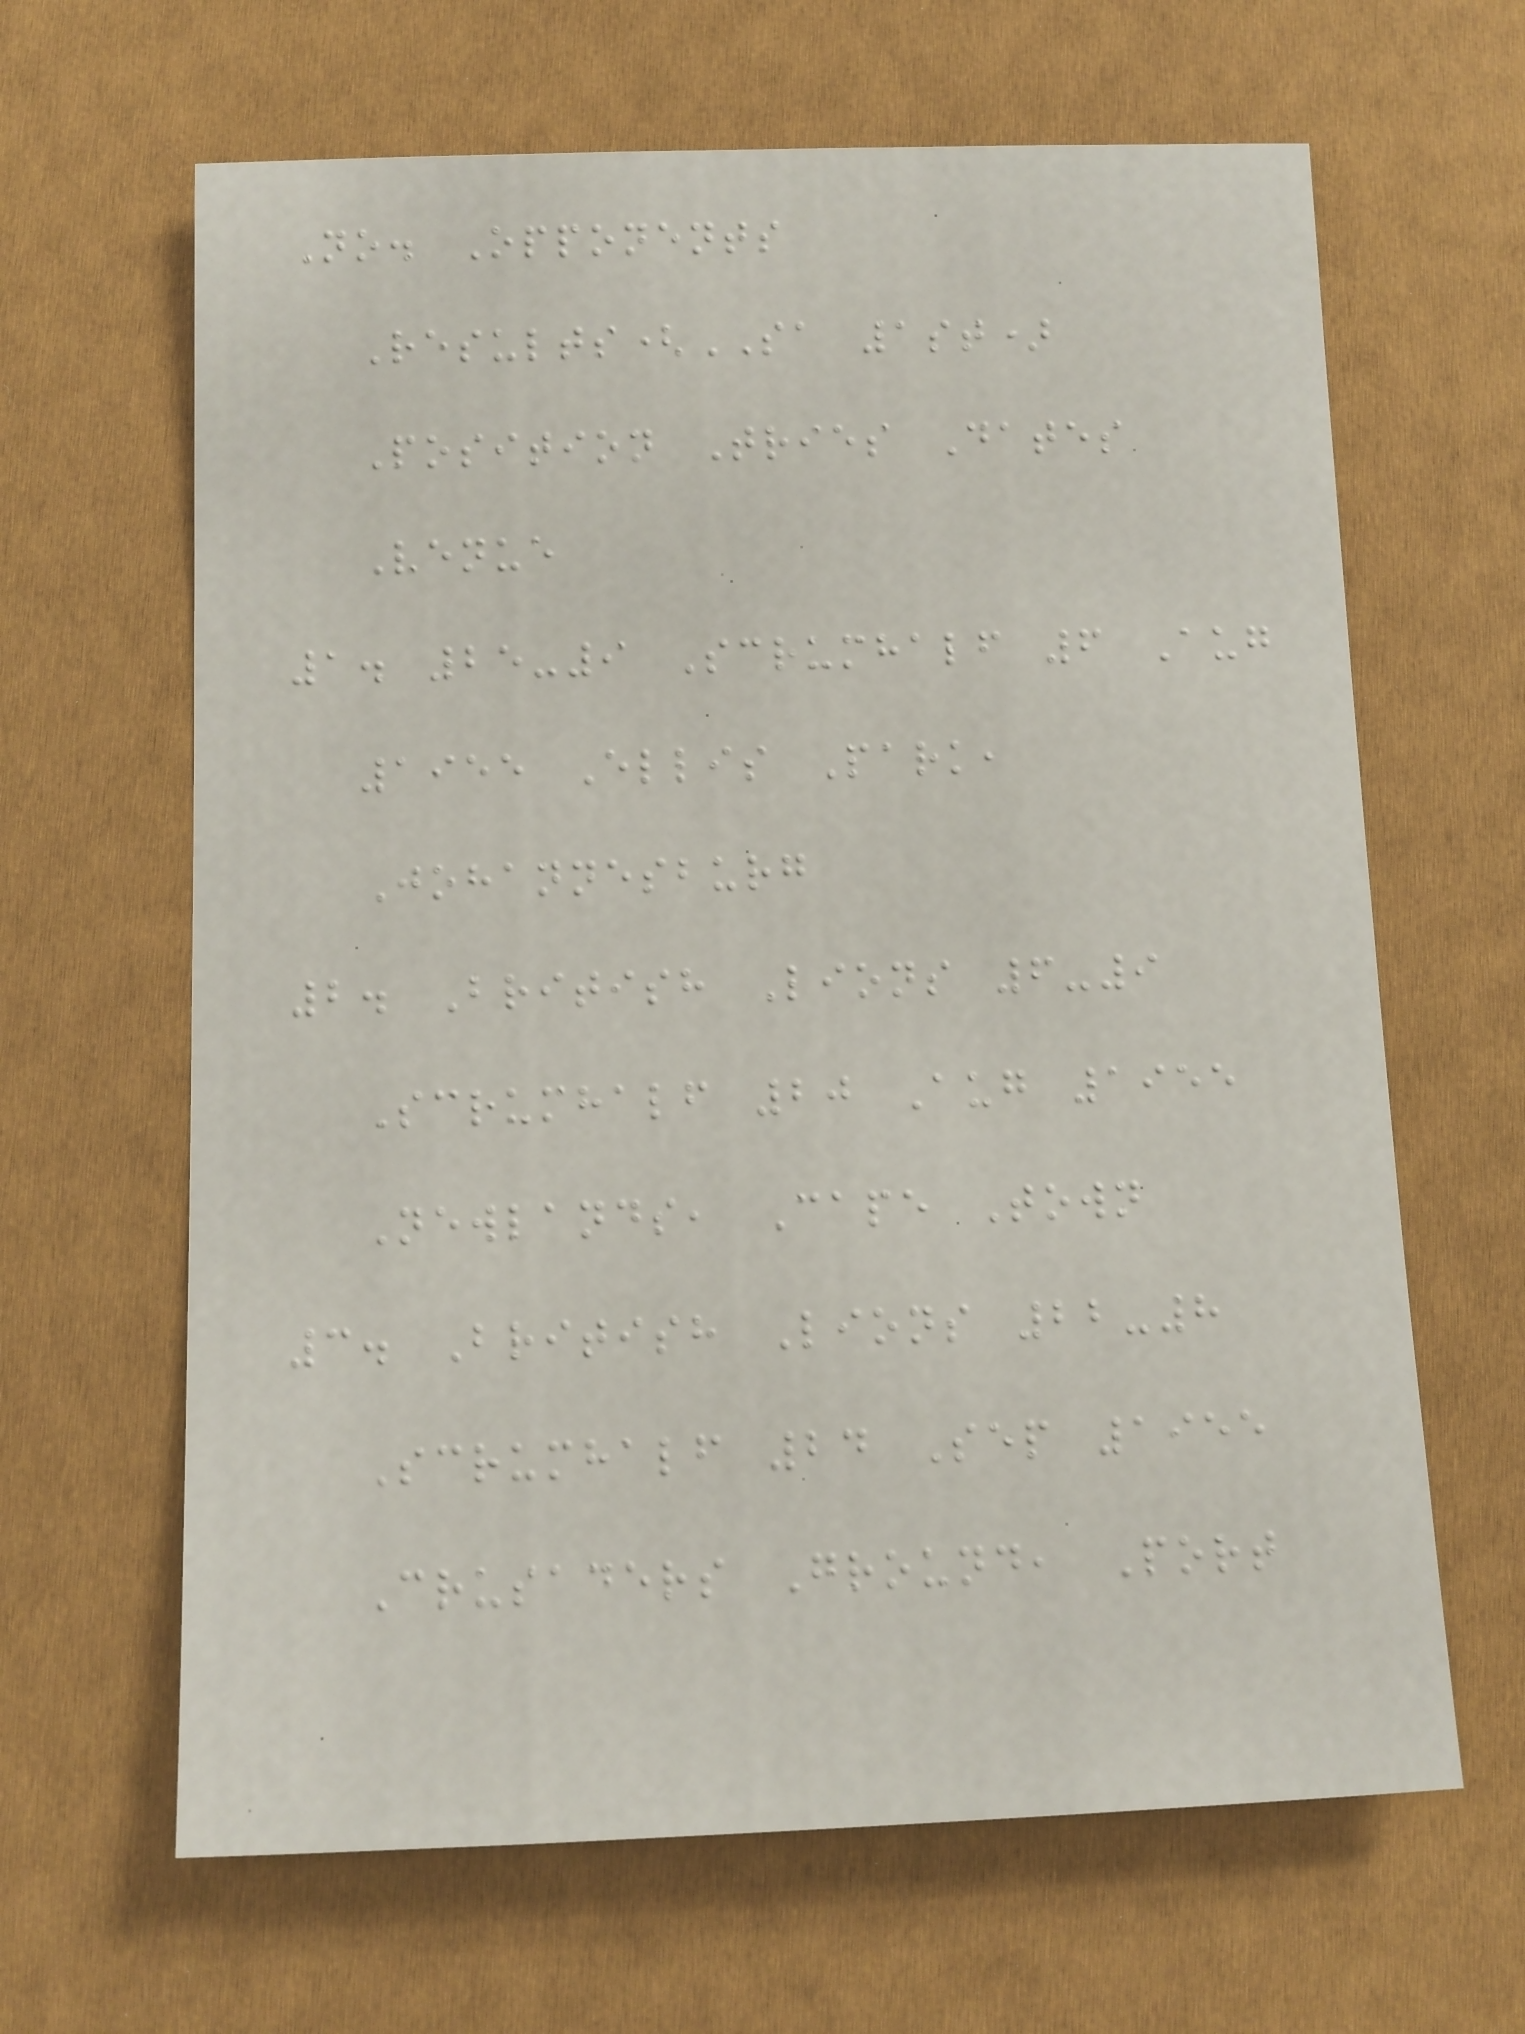No. Opponents
Results(SA 1st)
Position Tries Dates
Venue
1. 25-9 Scrumhalf 6 Aug
1955 Ellis Park,
Johannesburg
2. British Lions 6-9
Scrumhalf 20 Aug 1955
Newlands, Cape Town
3. British Lions 22-8
Scrumhalf 24 Sep 1955
Crusaders Ground, Port
